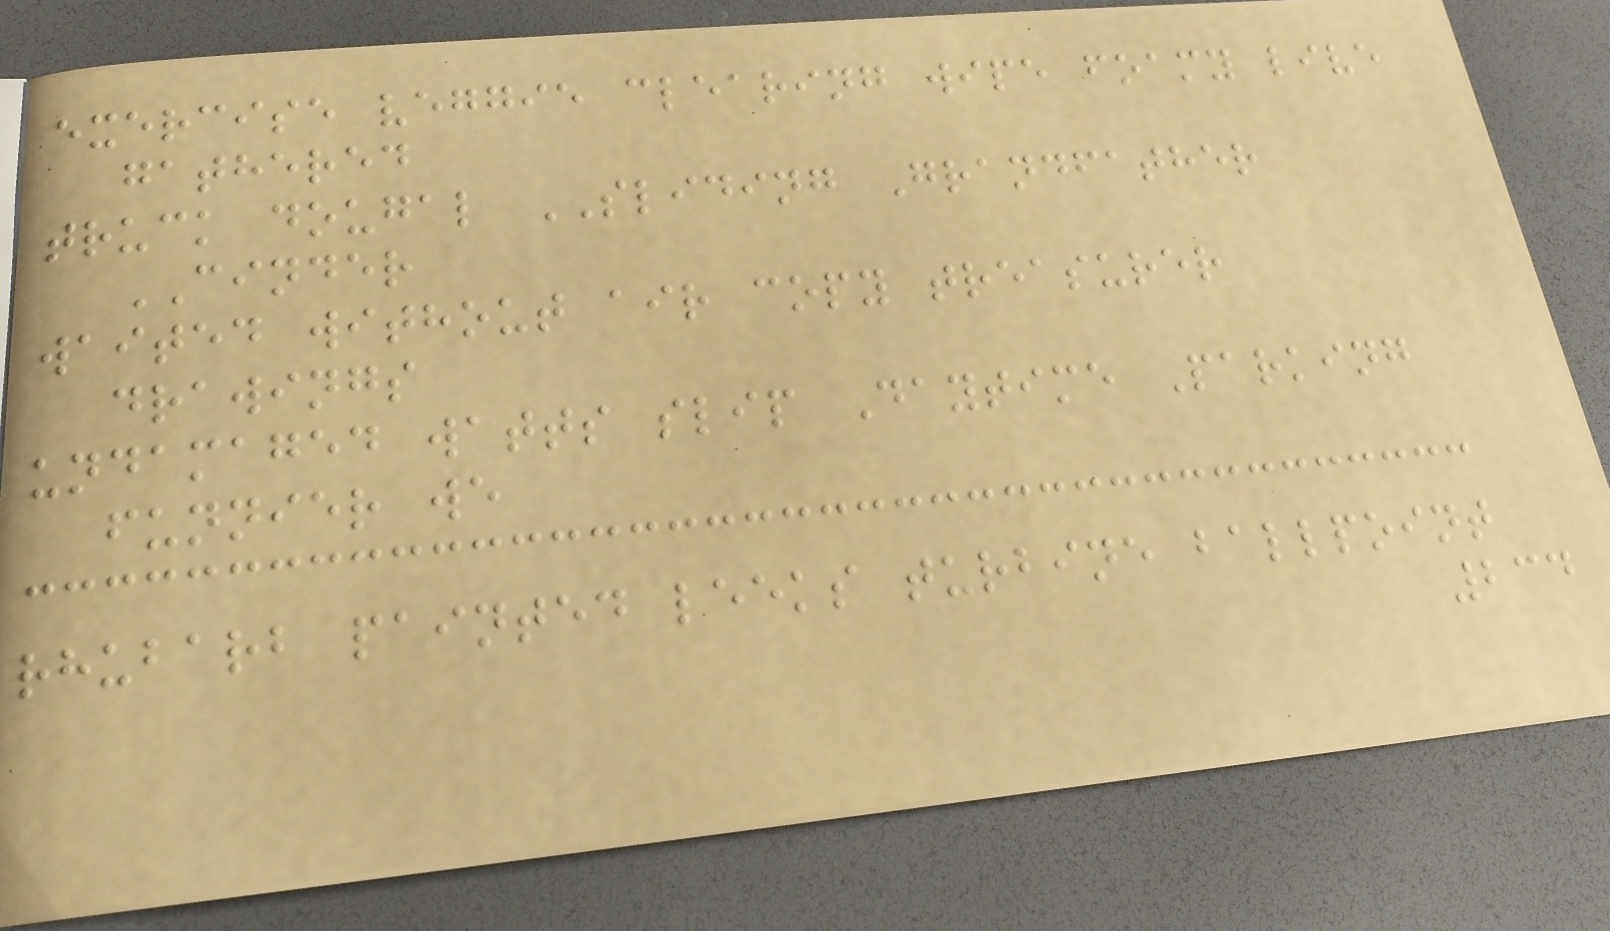exercise veggie clearing wipe foamy live
gathered
truck dougal SLIDING Grandfather
CINDER
waited without air copy treasurer
drawings
undamaged watts slip Daytime Parking
funnier we
rhubarb painted leeks turbine ballpoint
234
